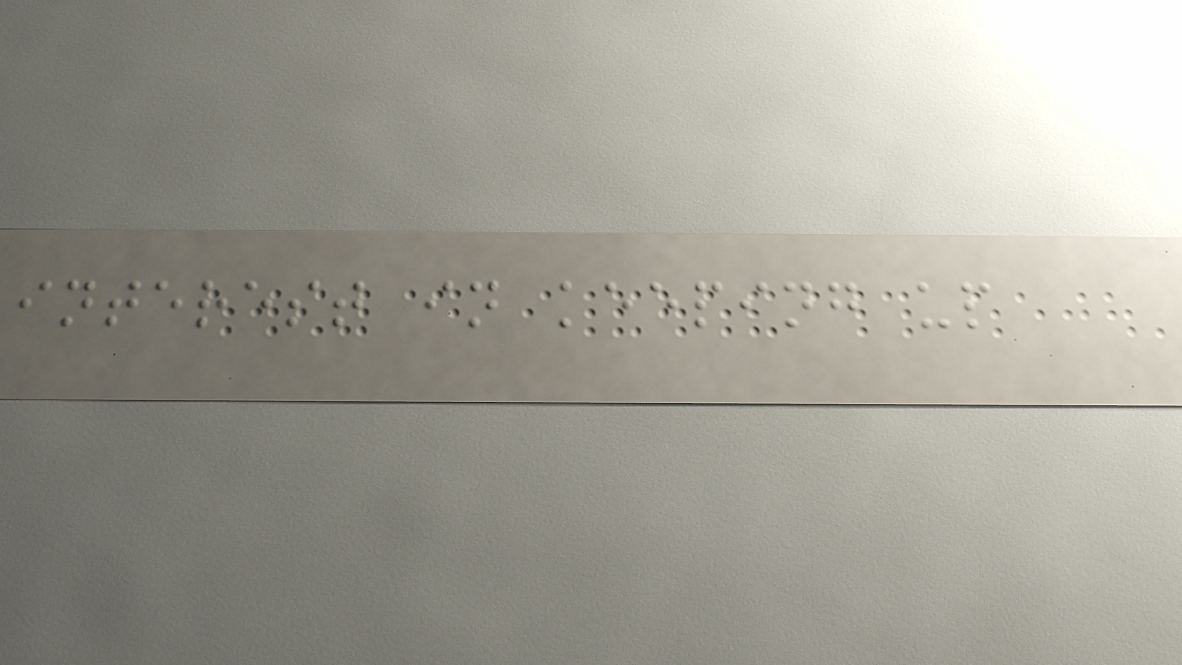interest in keeping up
